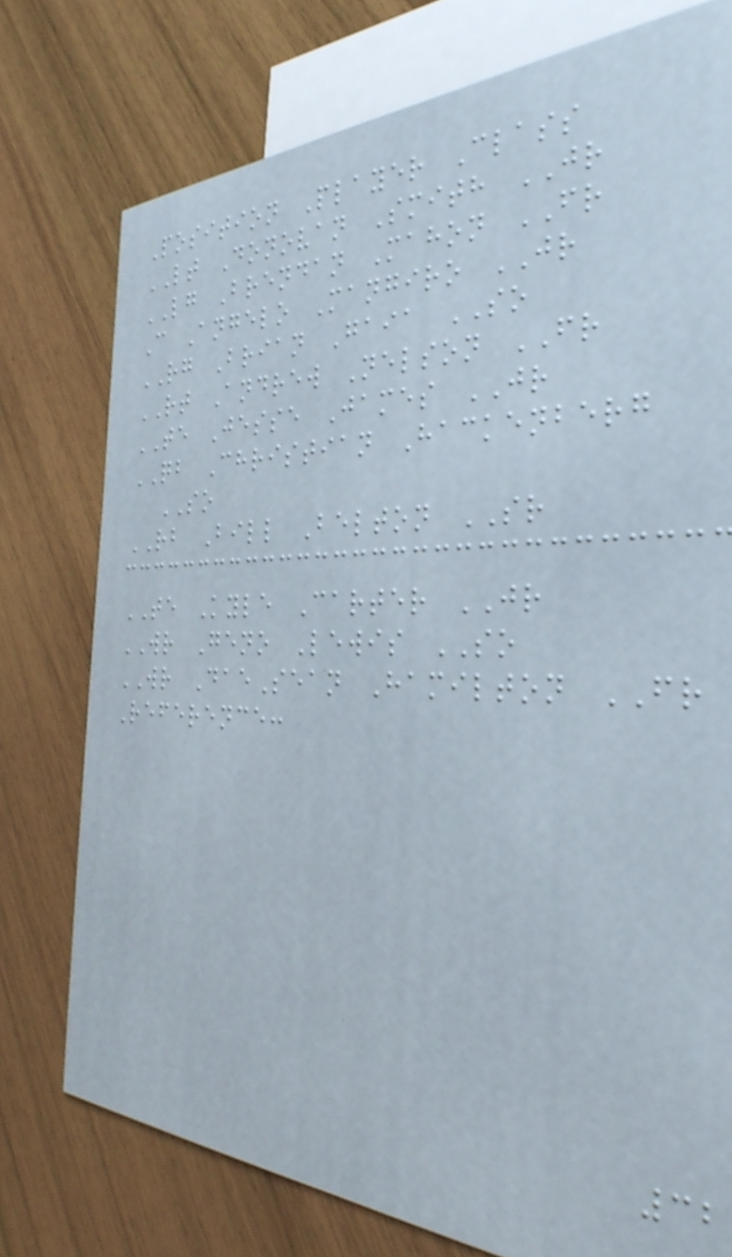Position Player Class
LT Donovan Smith JR
LG Brendan Mahon FR
C Angelo Mangiro JR
RG Brian Gaia SO
RT Andrew Nelson FR
TE Jesse James JR
QB Christian Hackenberg
SO
RB Bill Belton SR
TE Kyle Carter JR
WR Geno Lewis SO
WR DaeSean Hamilton FR
Reference:
32
